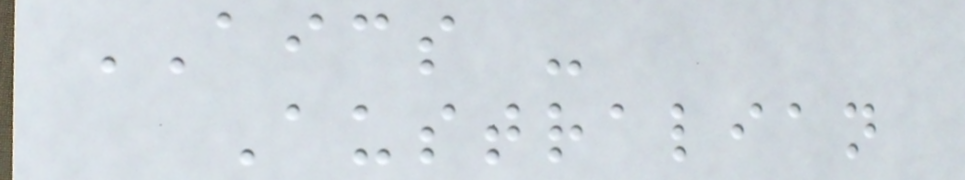AICS -
Australian
